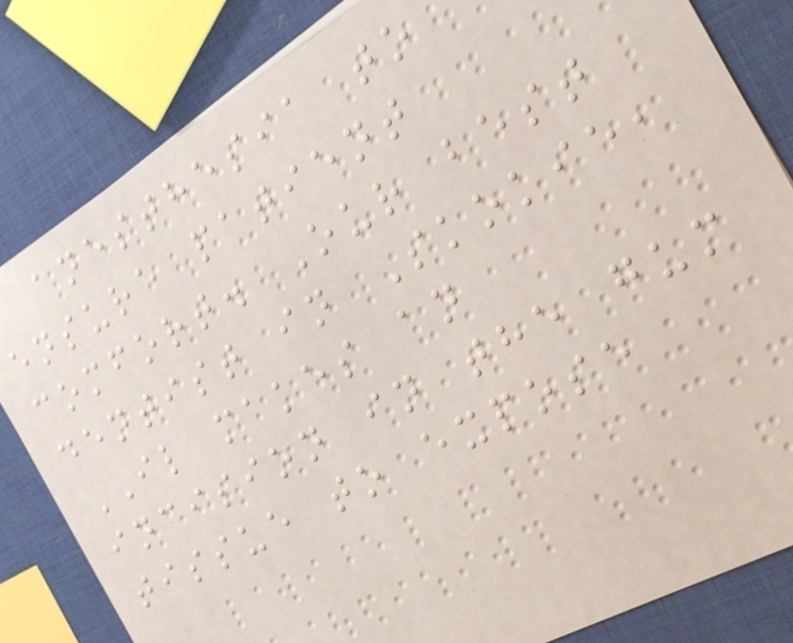anesthesia to
ensure patient
comfort. Our best
dentist in Skokie,
IL makes an
incision in the gum
tissue to expose
